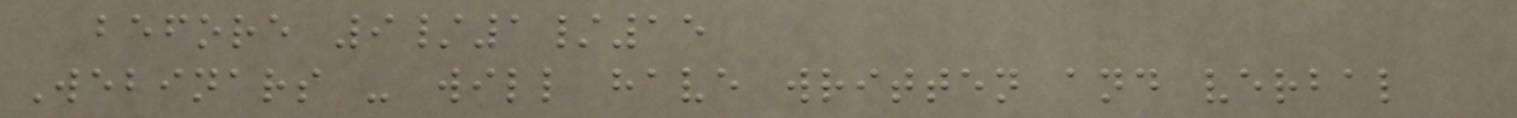before 9/1/15
Webinars - will have written and verbal
